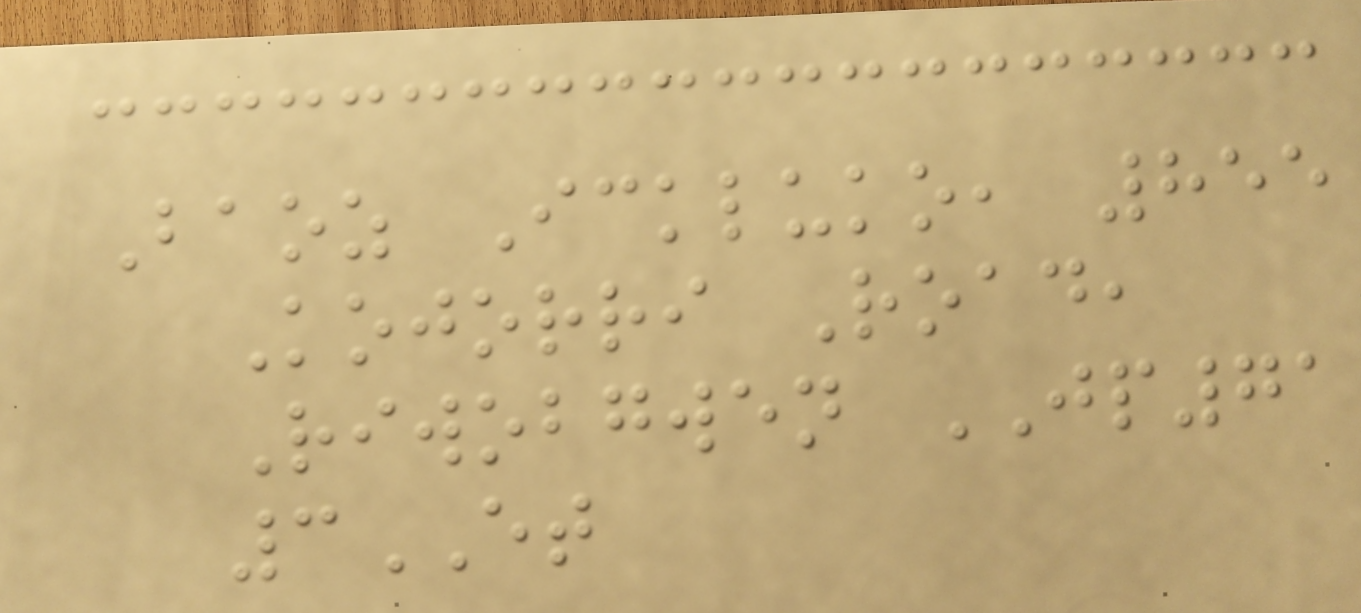Baoz Ickluko, 855
Kojorri Road,
Riwobgwen JP71
3ET
